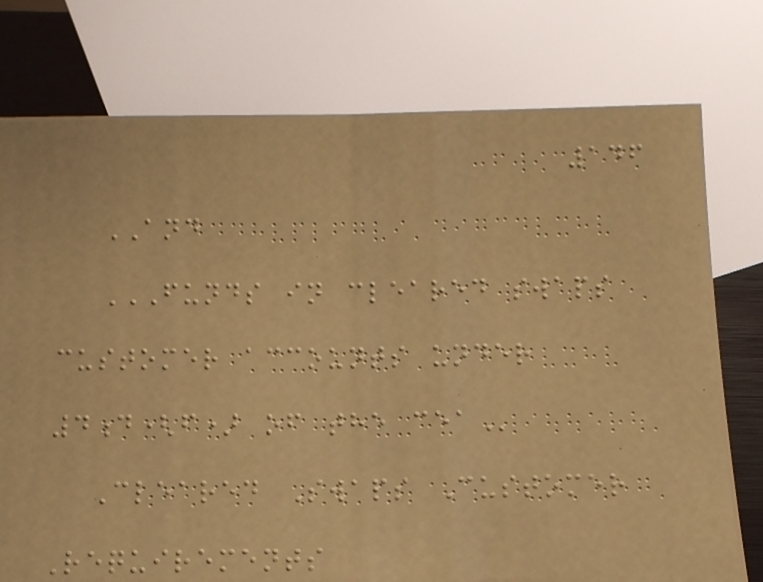146
AND
FUNDS IN CLEARED SWAPS
CUSTOMER ACCOUNTS UNDER
4D(F) OF THE CEA
Cleared Swaps Customer
Requirements
